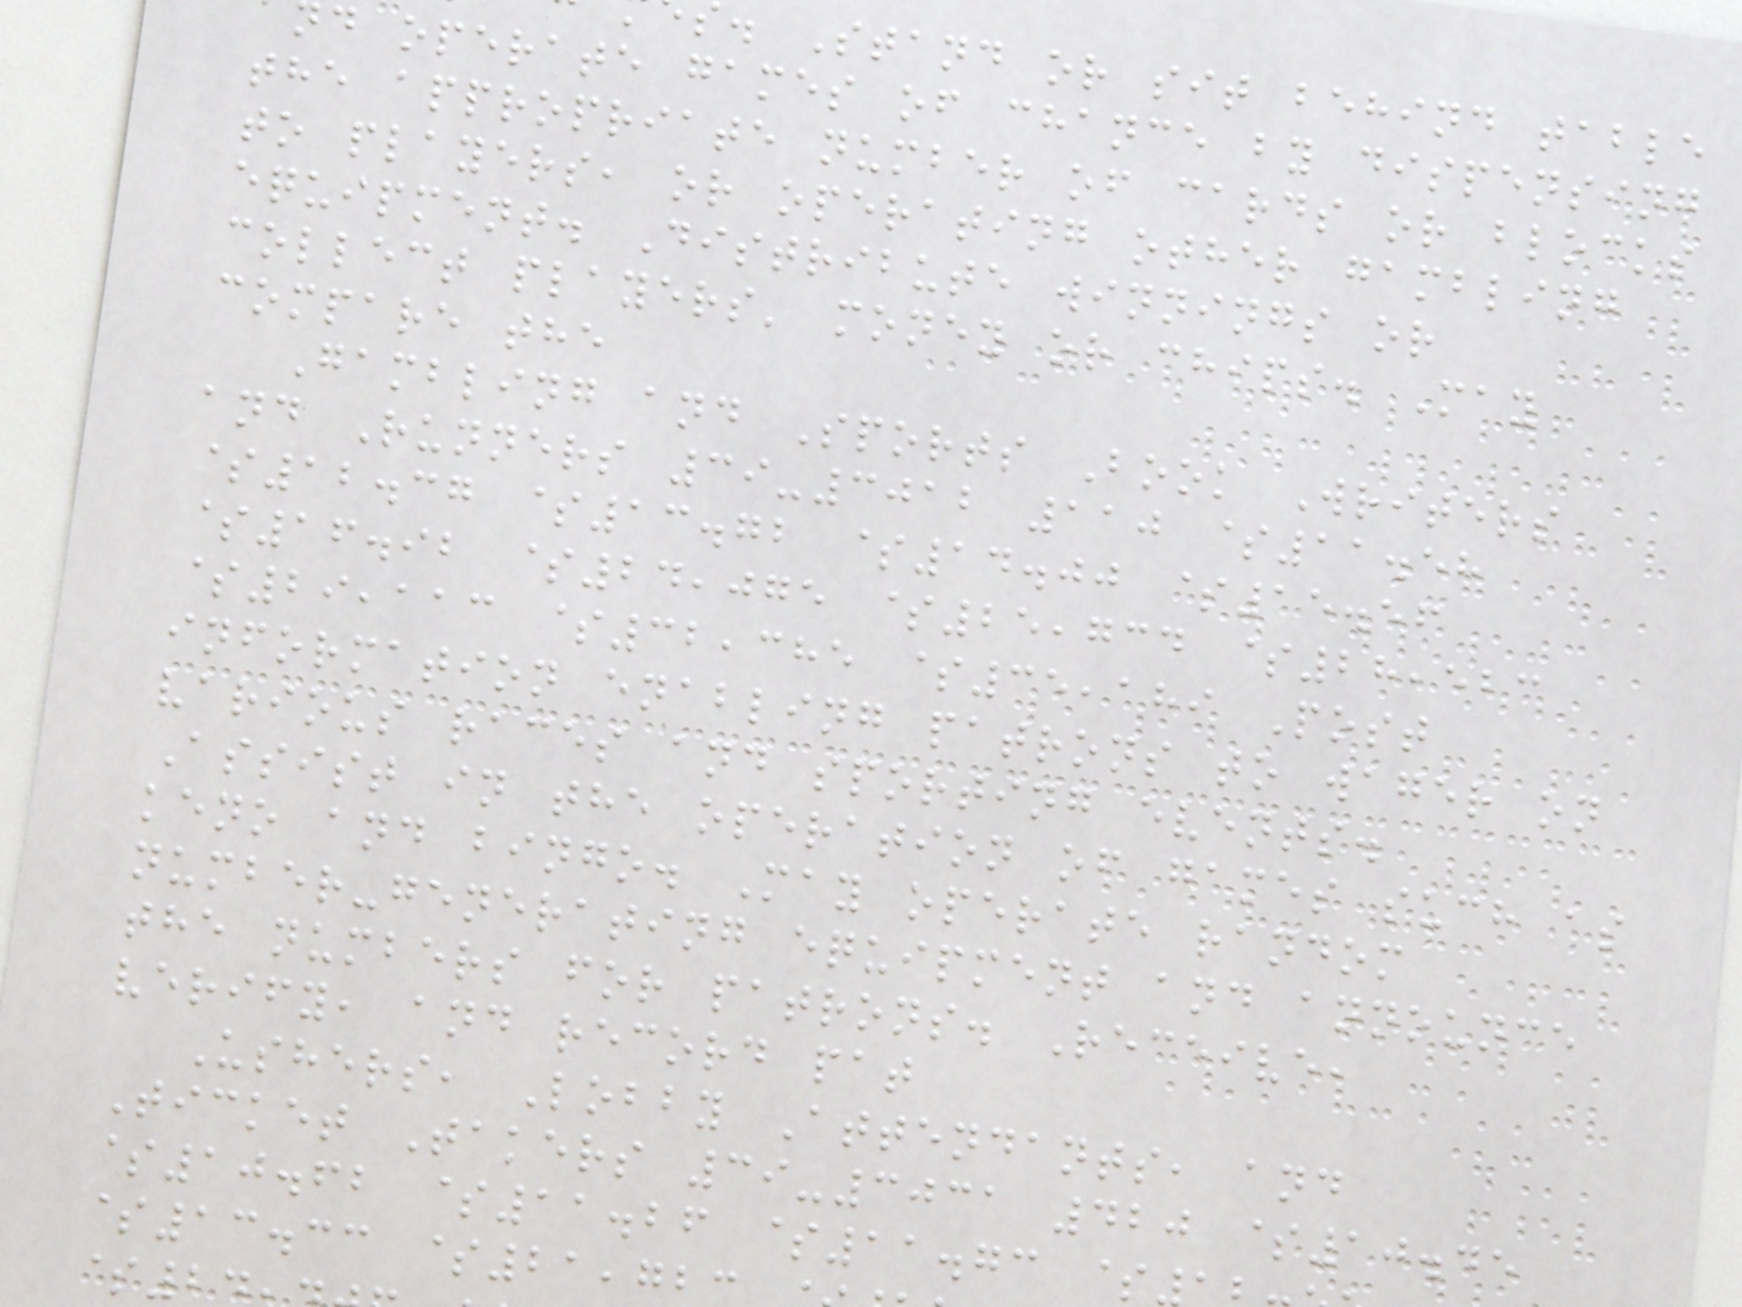. Stand or sit behind table
d operate games of chance by dispensing
the appropriate number of cards or blocks
to players, or operating other gambling
equipment. Distribute winnings or
collect players' money or chips. May
compare the
Gambling and Sports Book Writers
and Runners 39-3012 110 $11.58
$12.37 $13.72 $14.00 $15.56
$16.92 $24,075 $25,734 $28,523
$29,113 $32,385 $35,189 Post
information enabling patrons to wager on
various races and sporting events.
Assist in the operation of games such as
keno and bingo. May operate random
number-generating equipment and announce
the numbers for patrons. Receive,
verify, and record pat
Ushers, Lobby Attendants, and
Ticket Takers 39-3031 420 $10.45
$10.62 $11.26 $11.73 $
$13.33 $21,72
